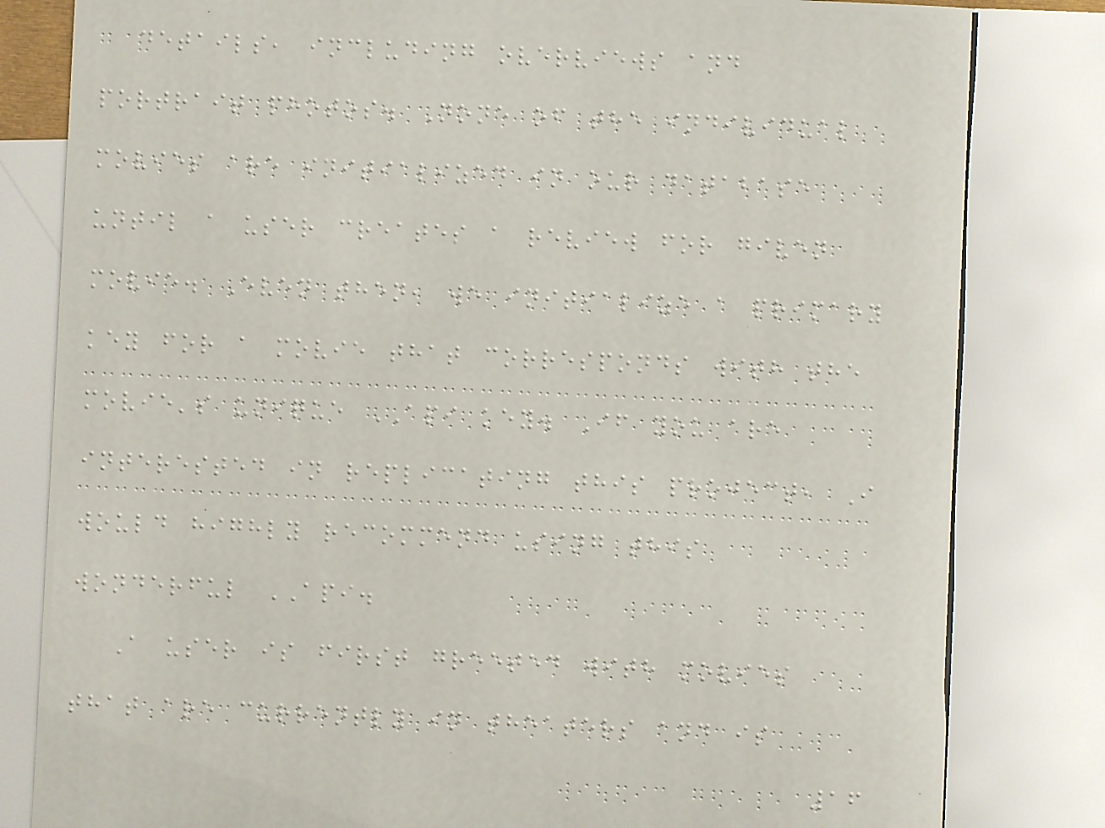details, including overviews and
portrait photos. None of the individual
movies are initialized in our database
until a user creates a review for given
movie. Even then, we initialize a primary
key for a movie that corresponds with the
movie's unique API key. If you are
interested in replicating this project, I
would highly recommend using this
wonderful API.
A user is first greeted with movies
that are currently in theaters and is
16
